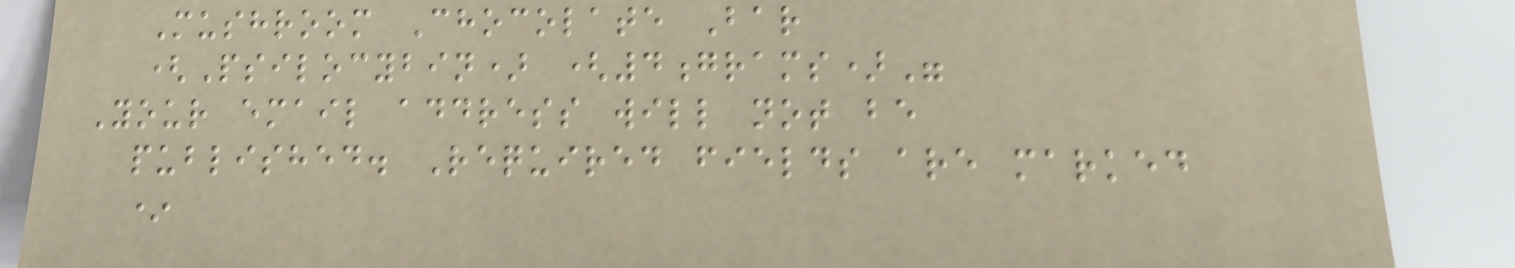Mushroom Chocolate Bar
(Psilocybin) (4grams)"
Your email address will not be
published. Required fields are marked
*
